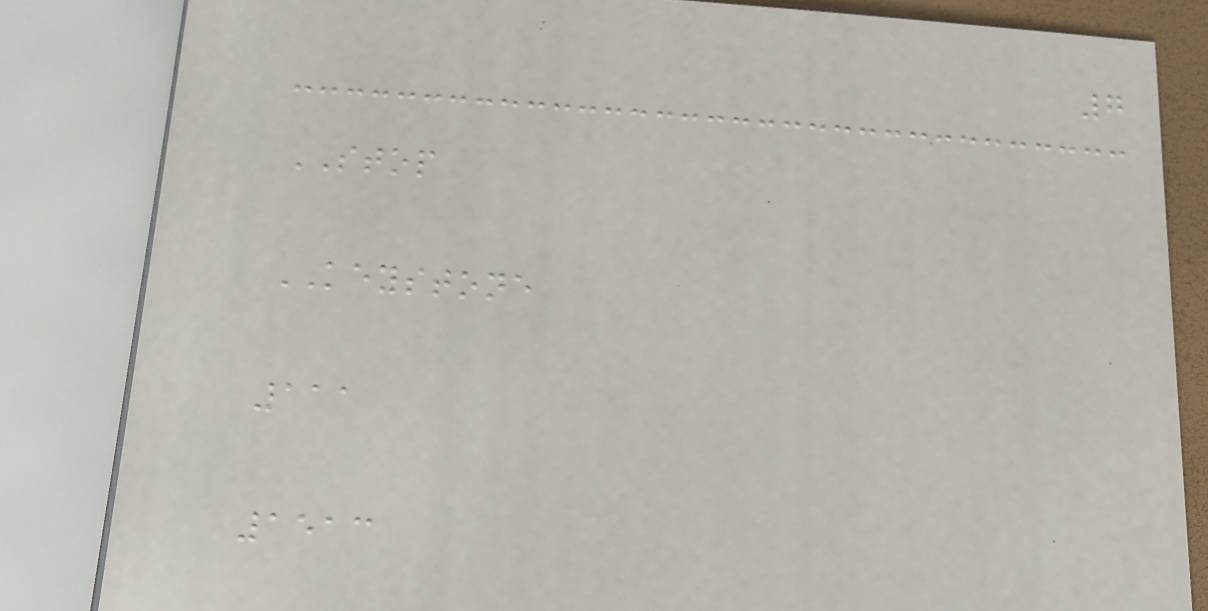7
STOP
KEYSTONE
111
1513
